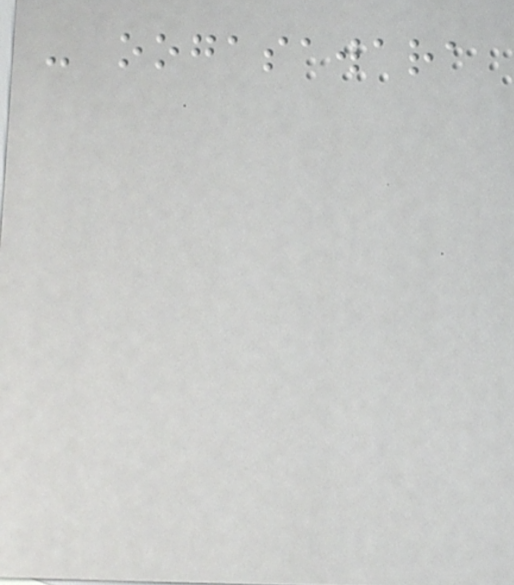- oogasawara
